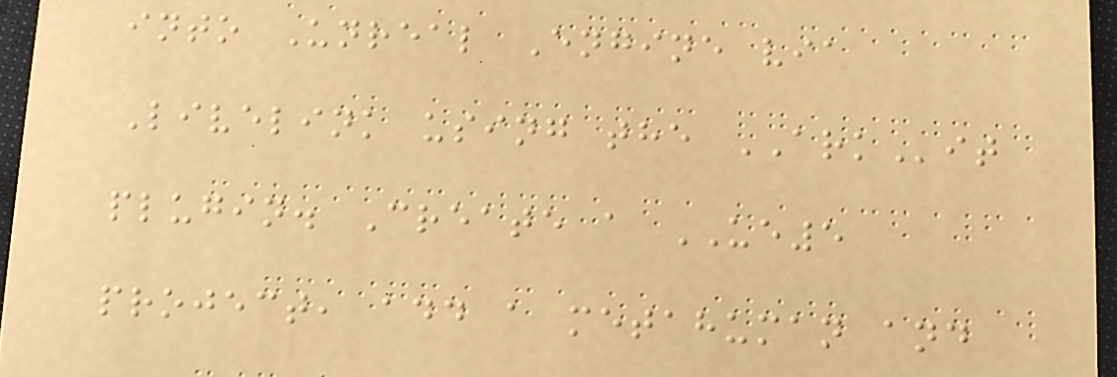into Unreal Engine via
Livelink using the ARKit
plugin. Create a UE5
project, add a metahuman and
